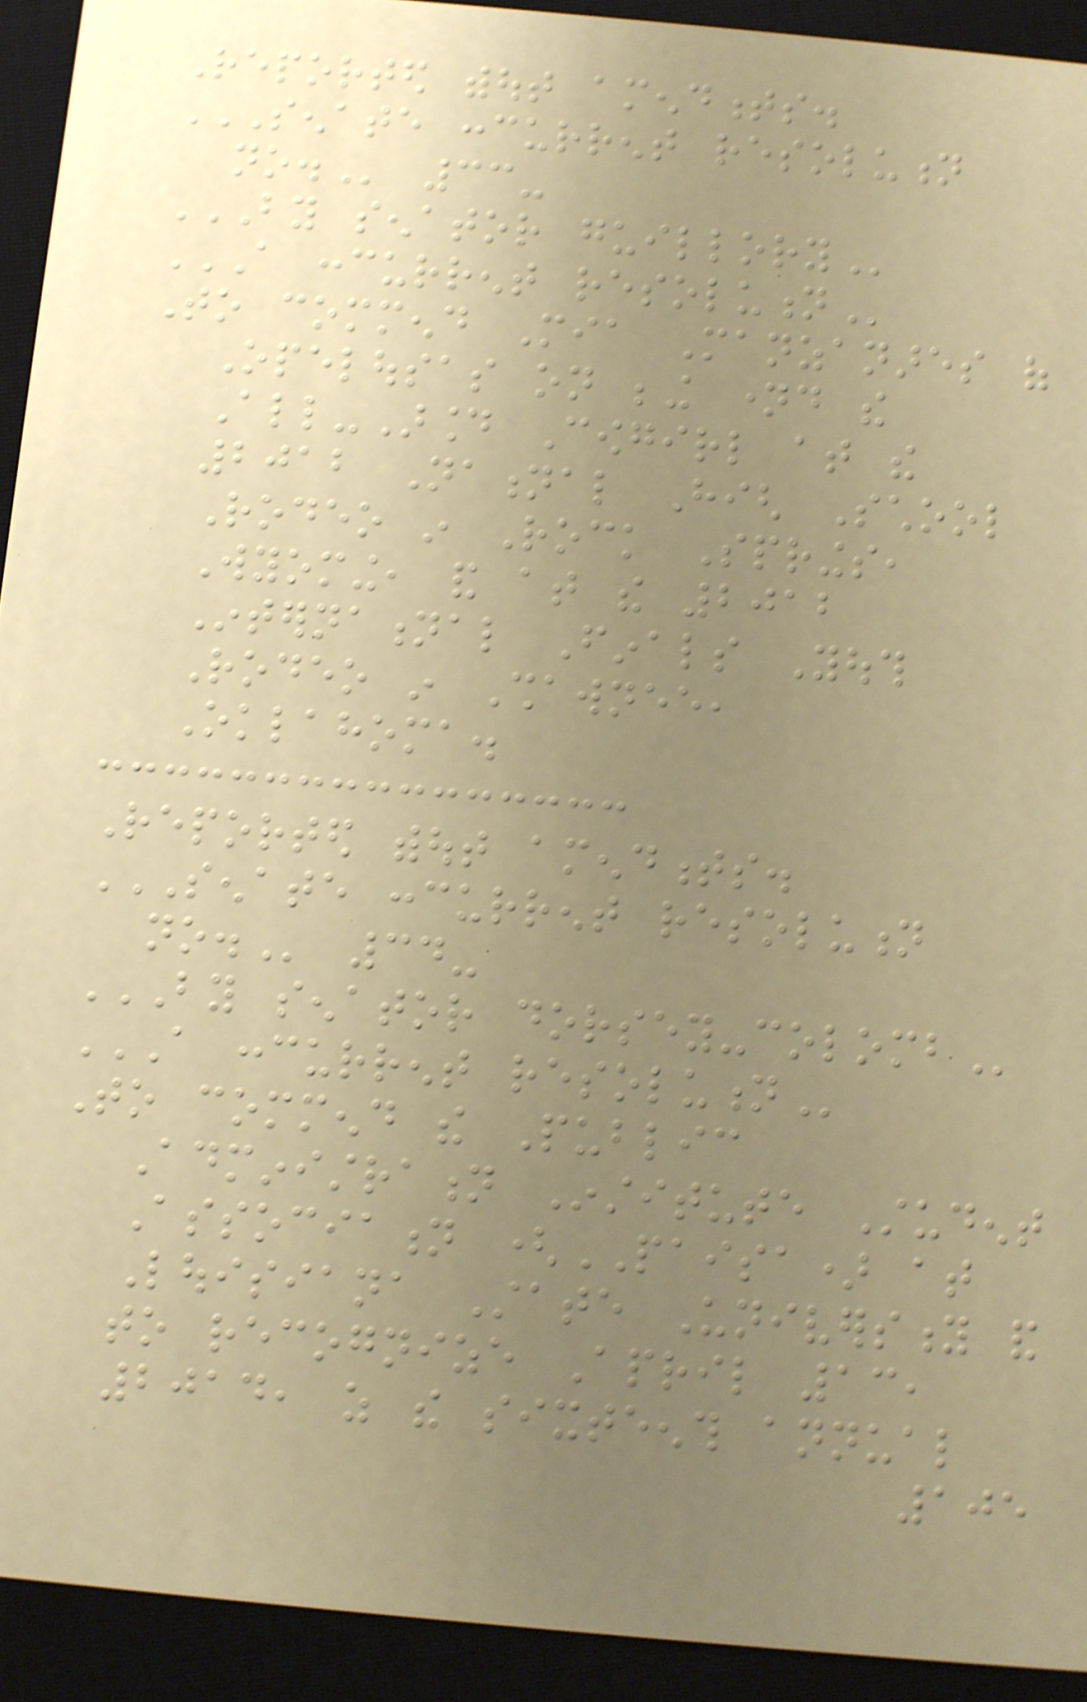Reported without amendments.
SENATE CONCURRENT RESOLUTION
NO. 33-
BY SENATOR GUILLORY
A CONCURRENT RESOLUTION
To commend Mia Manzanares of
Opelousas on being named the
All-Around Cowgirl at the
2012 National High School
Rodeo in Rock Springs,
Wyoming, and at the 2012
International Finals Youth
Rodeo in Shawnee,
Oklahoma.
Reported without amendments.
SENATE CONCURRENT RESOLUTION
NO. 34-
BY SENATOR DORSEY-COLOMB
A CONCURRENT RESOLUTION
To commend the Public
Administration Institute Student
Association (PAISA) at
Louisiana State University and
to recognize April 13,
2014, as the sixteenth annual
105
